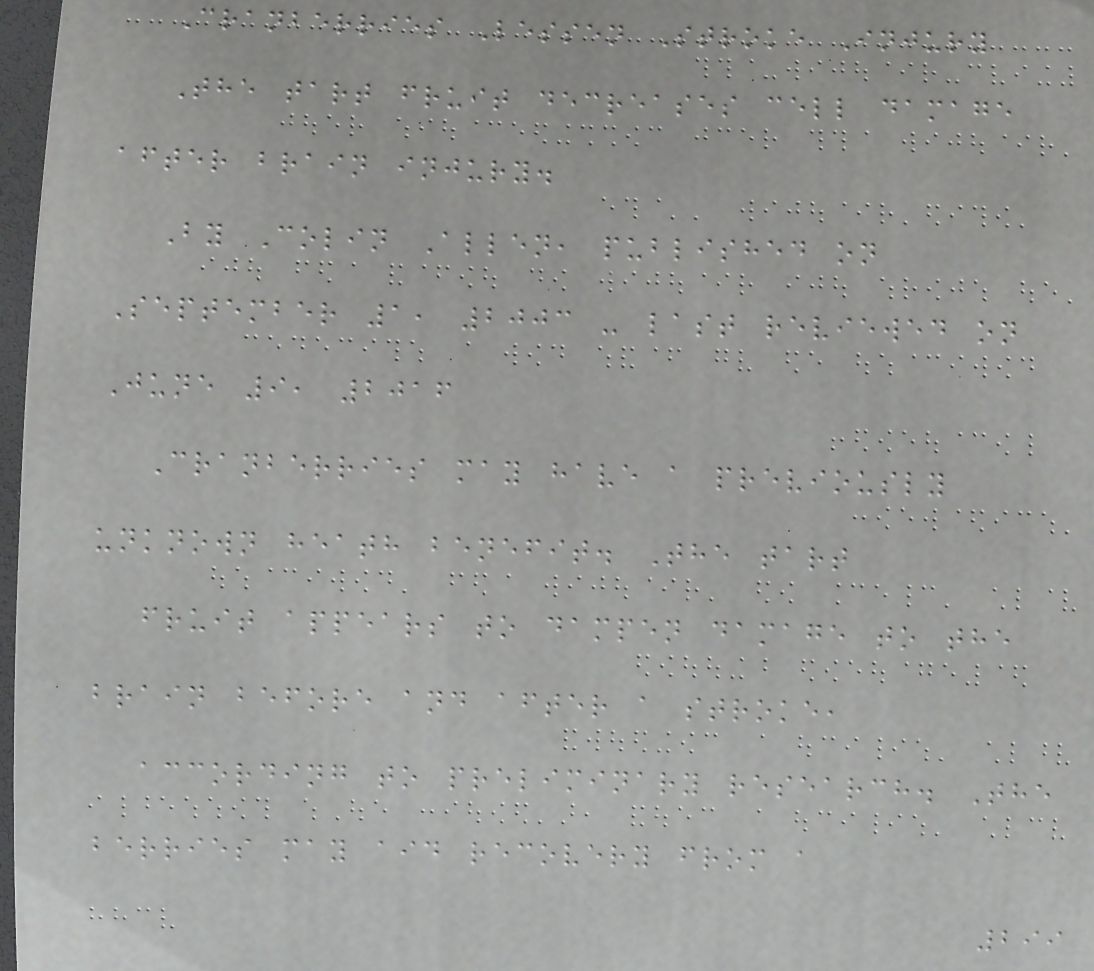Cranberries Lessen Stroke Injury
The tart fruit decreases cell damage
after brain injury.
By Colin Allen, published on
September 1, 2003 - last reviewed on
June 9, 2016
Cranberries may have a previously
unknown heath benefit. The tart
fruit appears to dampen damage to the
brain before and after a stroke,
according to preliminary research. The
berries may aid recovery from a
299
